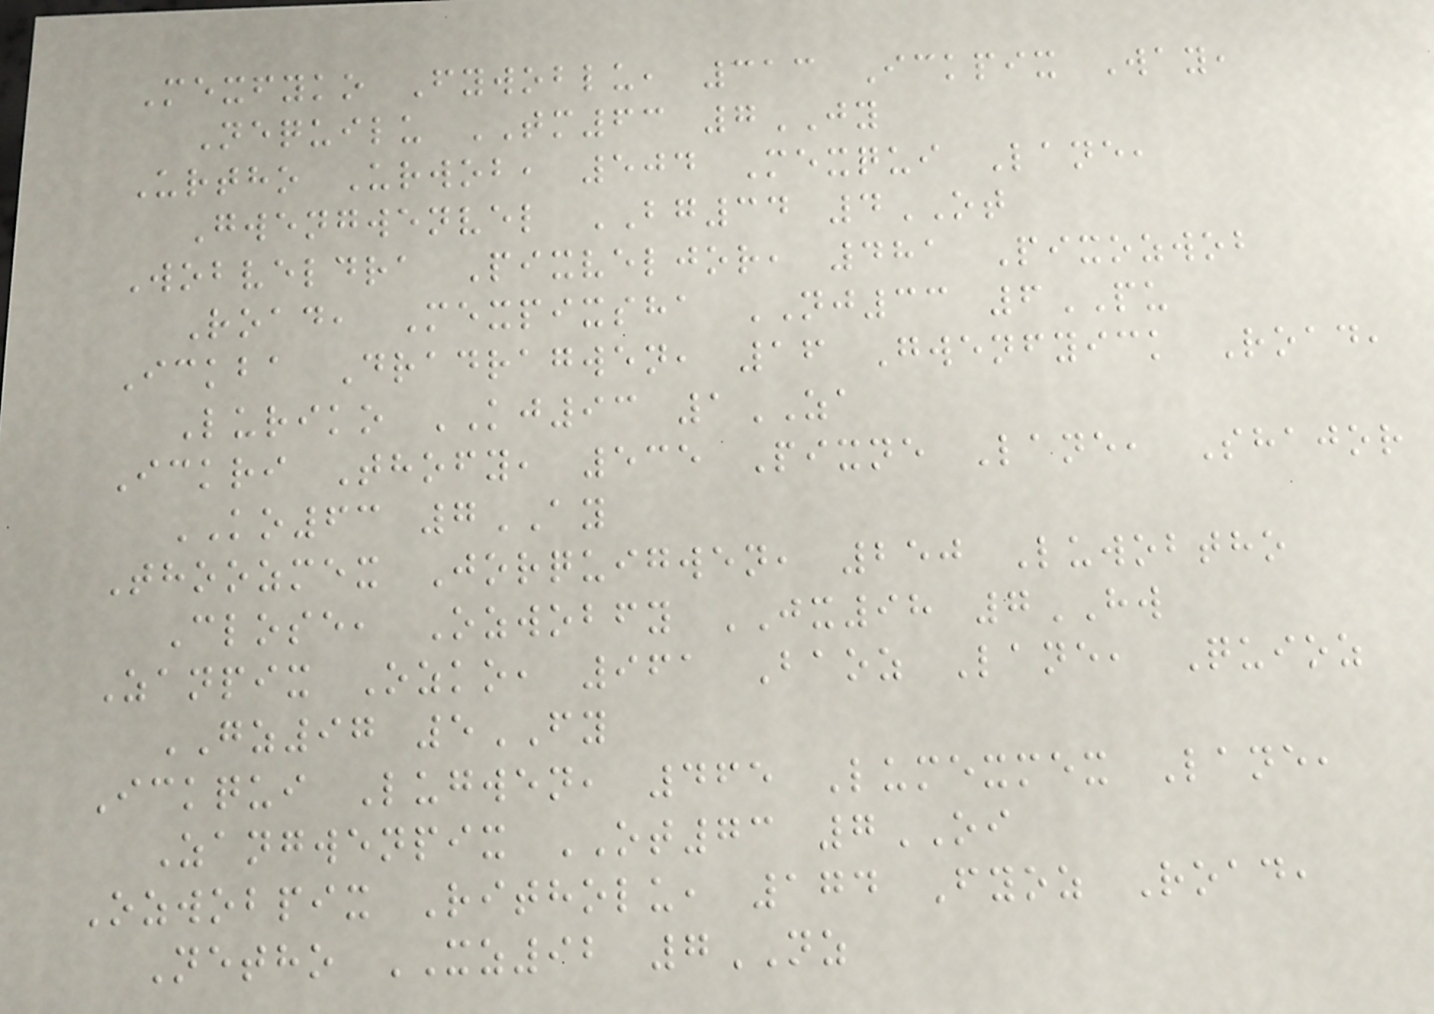Mexfyko Fywoblu, 313 Ickpix Way,
Nequilu TM63 7JY
Urtho Urwob, 504 Mexqui Lane,
Gwengwenvel BG34 4OT
Wobveldra Pixveljor, 481 Pixozwob
Road, Mexpixsha NJ33 6PU
Ickba Dradragwen, 16 Gwenfyick Road,
Luriko KJ93 1ZA
Ickri Thofy, 535 Pixne Lane, Shajor
KO63 7AY
Thoozmex Jorquigwen, 250 Luwobtho
Close, Ozwobfy JX98 7HW
Zanpix Ozko, 961 Baoz Lane, Quioz
GZ97 5FY
Ickqui Lugwen, 465 Lumexmex Lane,
Zangwenpix OT73 7OI
Ozwobpix Ritholu, 174 Fyoz Road,
Netho XZ92 7NZ
